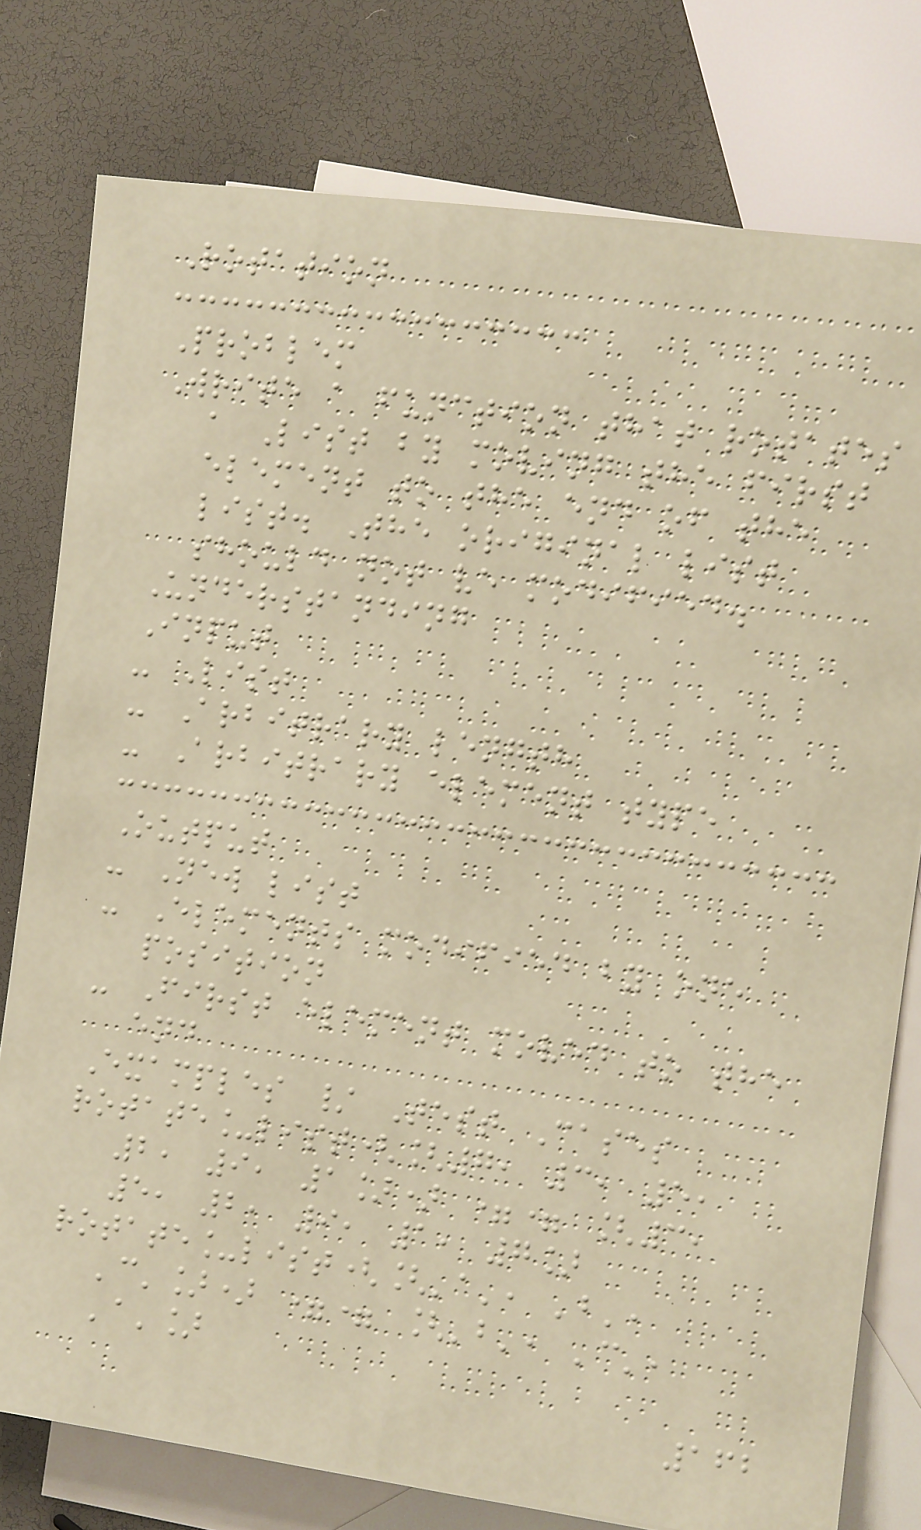Rotation
Problem
Write a function that rotates
a List by moving the first
element to the end of the
list. The original list
should not ve modified.
Understanding
Input
- List
- Arbitrary length
- Arbitrary element type
Output
- New list
- Elements modified by one
position
- First element moved to the
end
Examples / Test Cases
rotate_list([7, 3, 5,
2, 9, 1]) == [3,
5, 2, 9, 1, 7]
rotate_list(['a', 'b',
'c']) == ['b', 'c',
'a']
162
